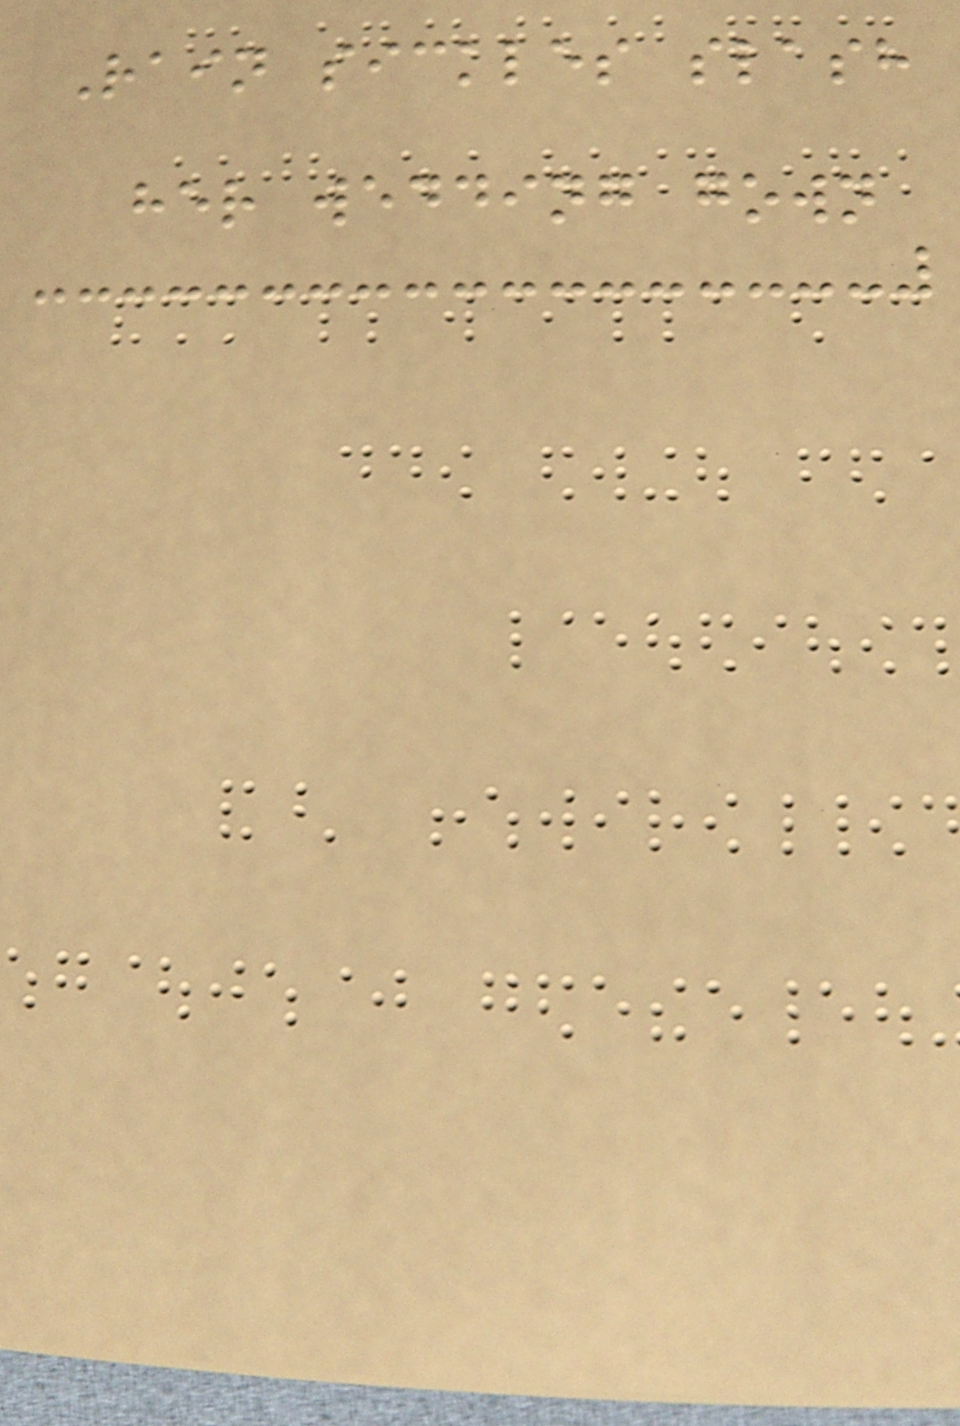Rain sickles slash
her wedding gown
